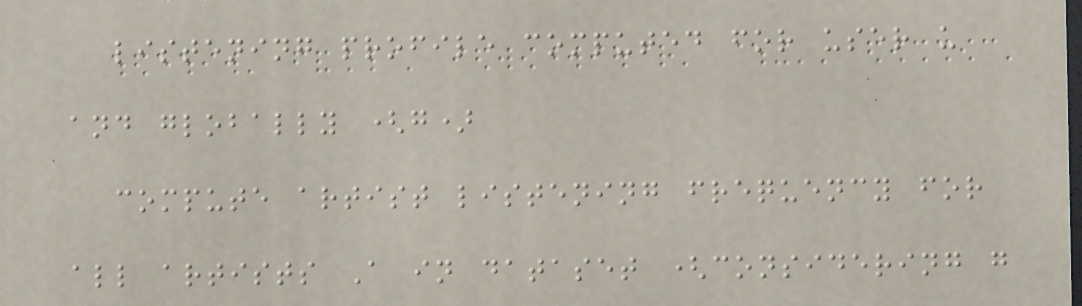listening profile computed for user u
and globally (g)
compute artist listening frequency for
all artists A in dataset (considering g
